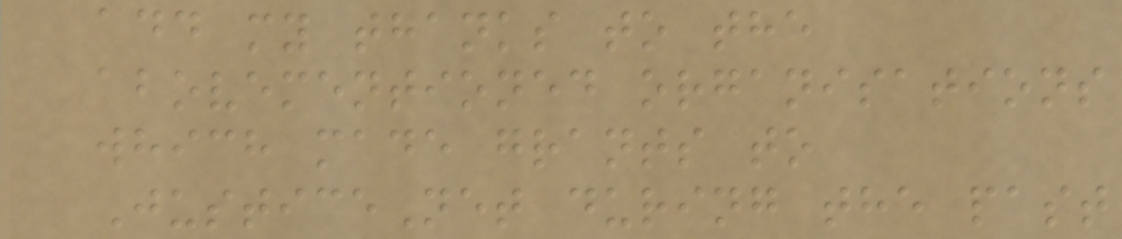add my thanks to the
abovementioned organisations
which made grants to
JusticeNet during the past
